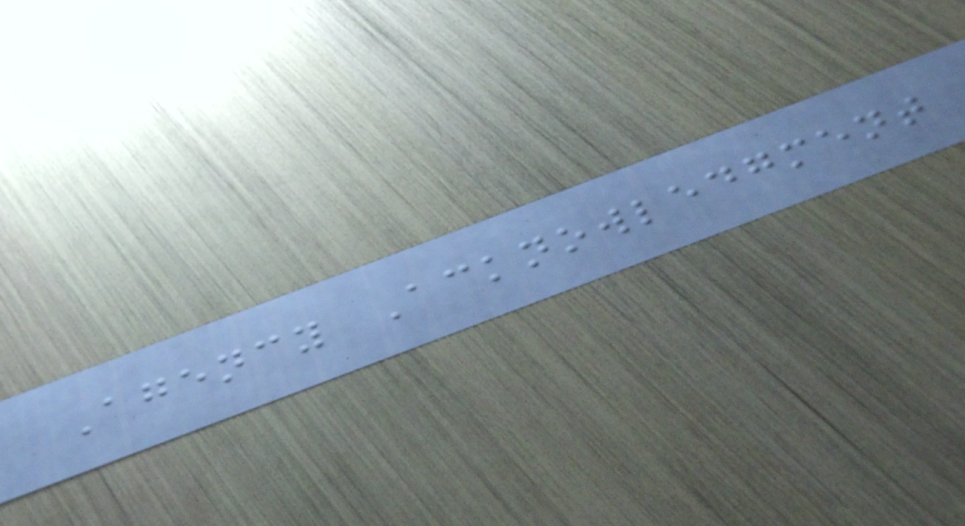Agency Acknowledgment
